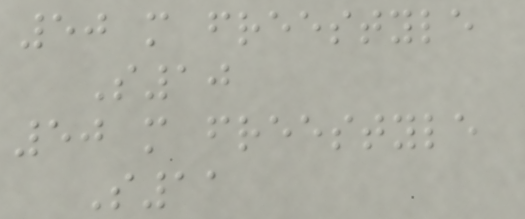50 m freestyle
S10
50 m freestyle
S11
